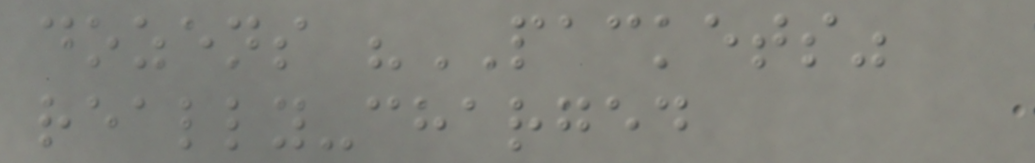dozens "PACKETS"
really-charged
